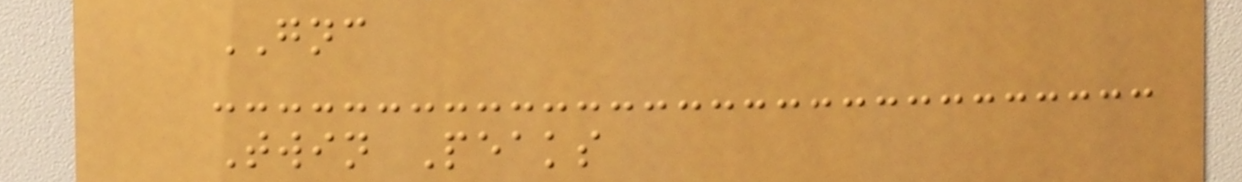GNC
Twin Peaks
